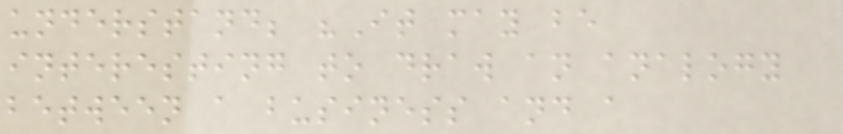understand; "It may be
interesting to draw an analogy
between a business and a
